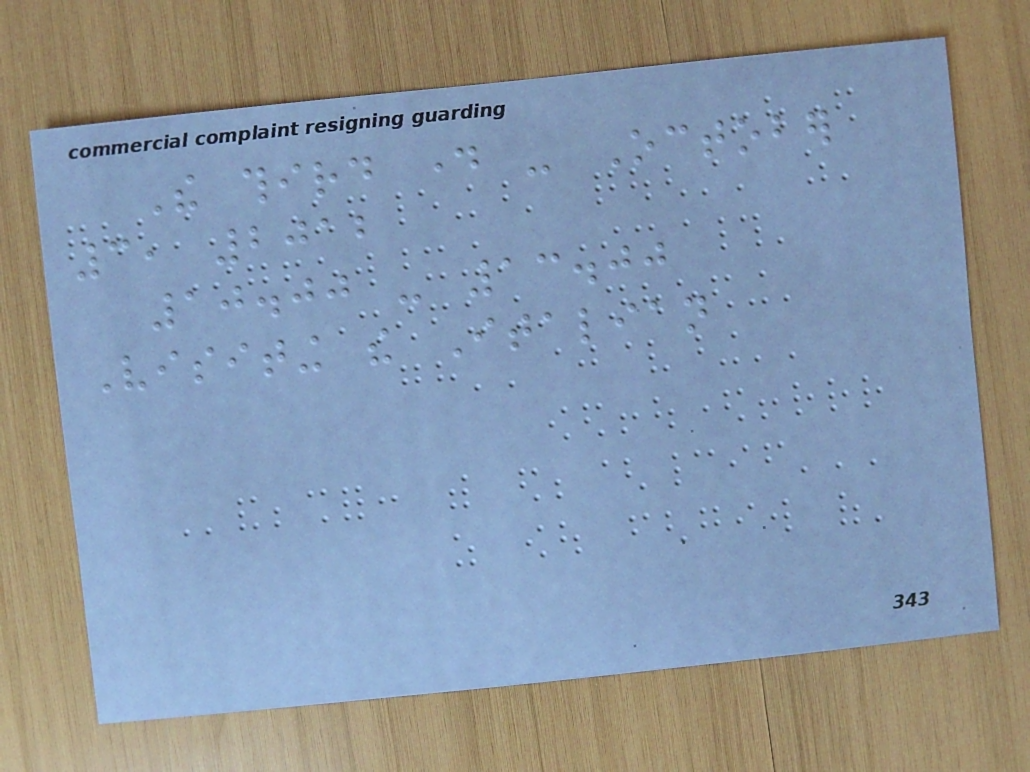The third day - October
3, 2012
10.00 - 13.00
Visiting the Italian
